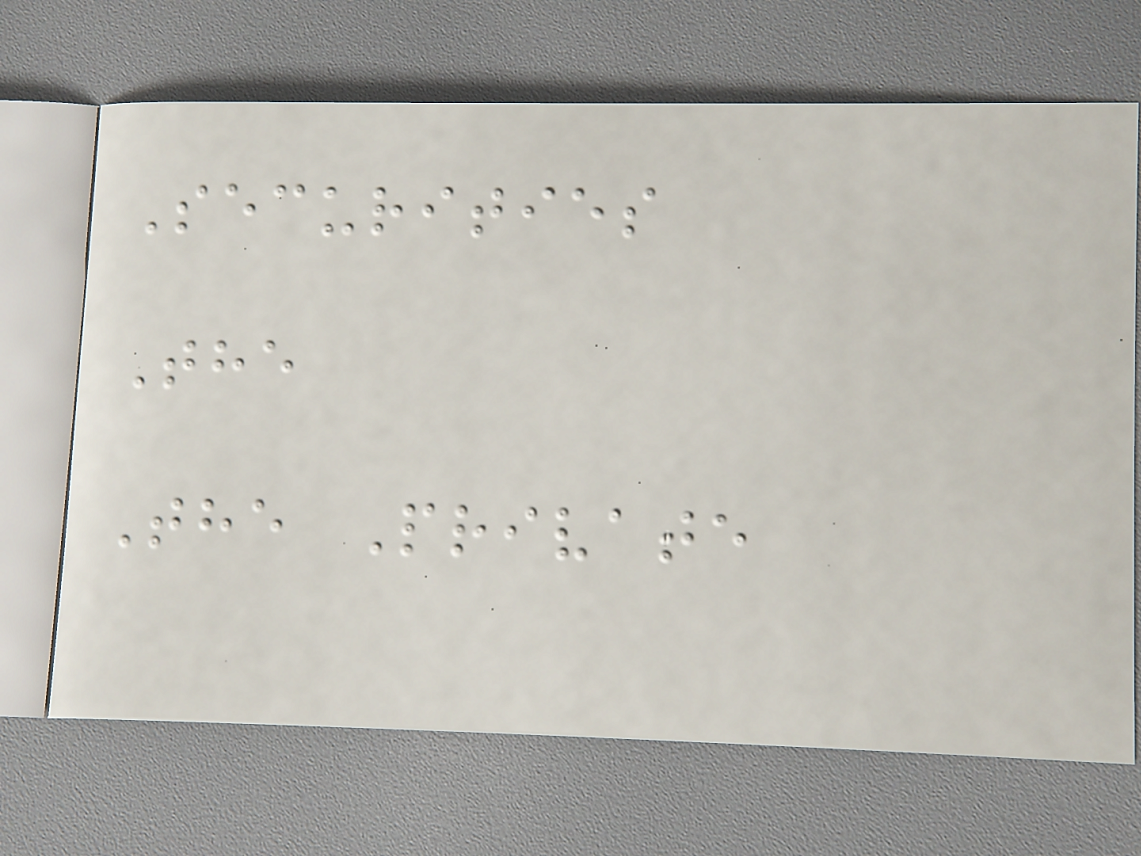Securities
The
The Private
